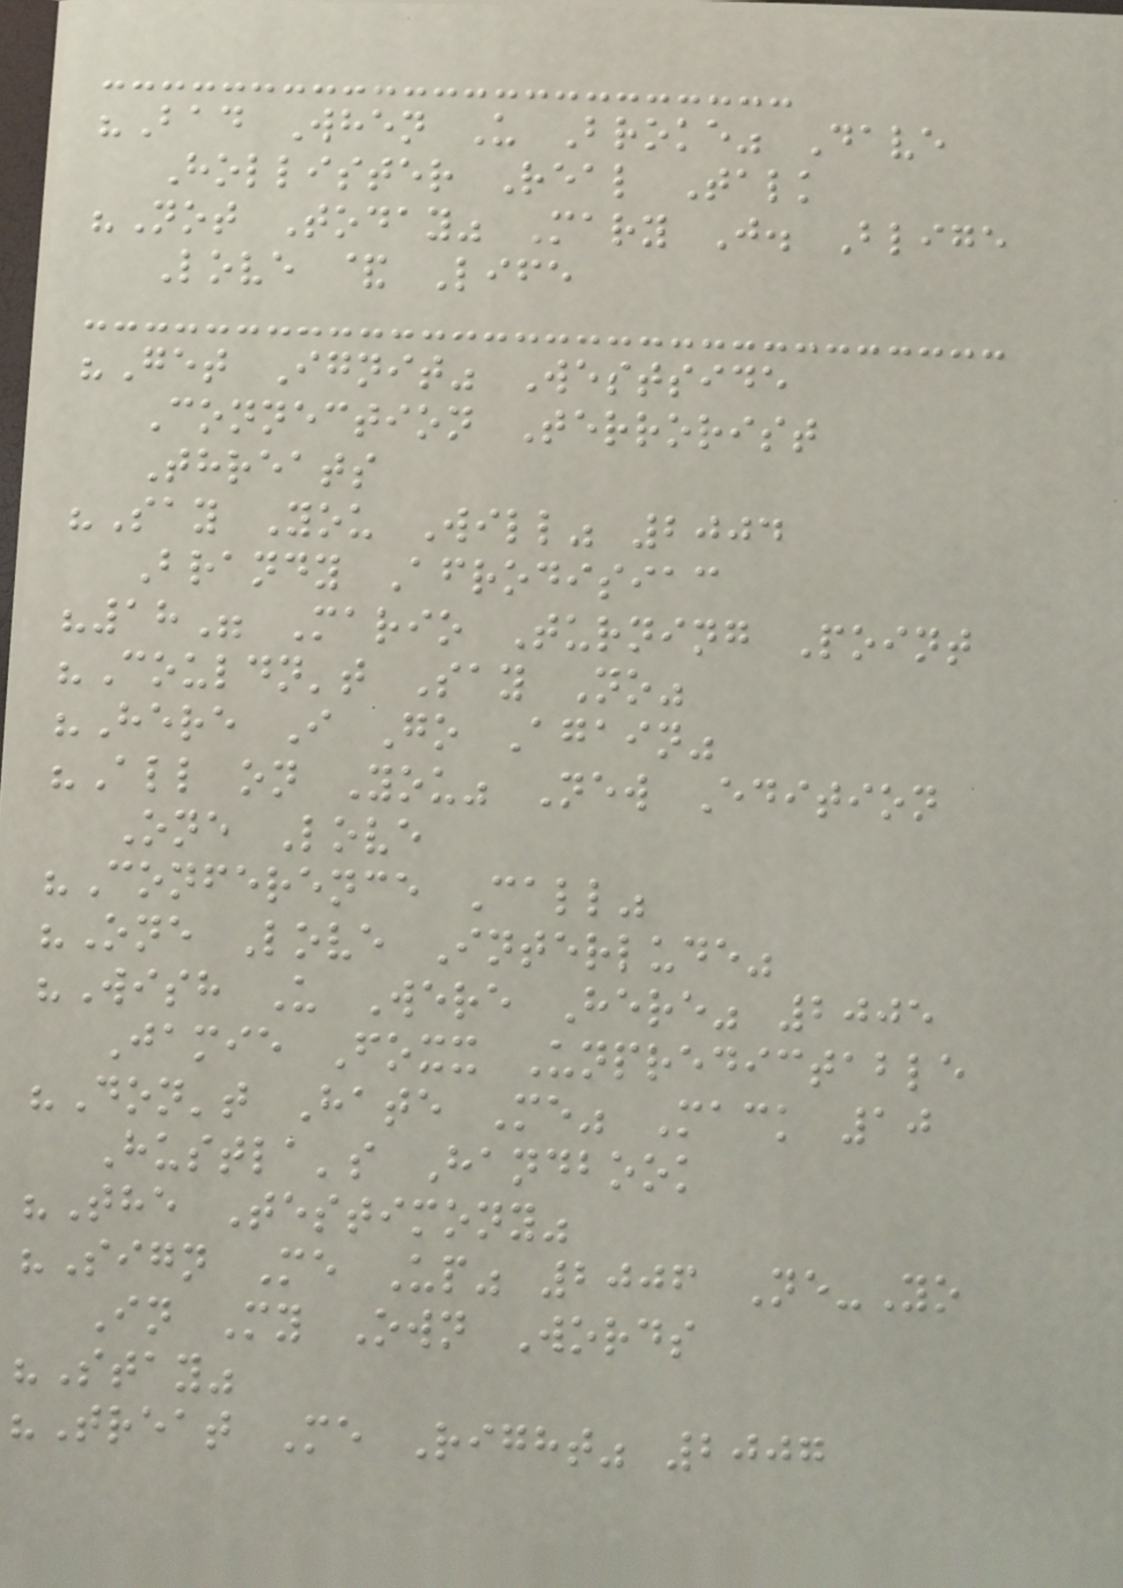"Bad When U Broke" Dave
Hollister Real Talk
"Not Today" Mary J. Blige
Love & Life
"Get Ignit" Westside
Connection Terrorist
Threats
"Say You Will" 2004
Brandy Afrodisiac
"18" Mario Turning Point
"Couldn't Say No"
"Here I Go Again"
"All on You" New Edition
One Love
"Conference Call"
"One Love Interlude"
"Wish U Were Here" 2005
Jamie Foxx Unpredictable
"Don't Hate Me" Mack 10
Hustla's Handbook
"The Testimony"
"Sign Me Up" 2006 Ne-Yo
In My Own Words
"Stay"
"Treat Me Right" 2007
